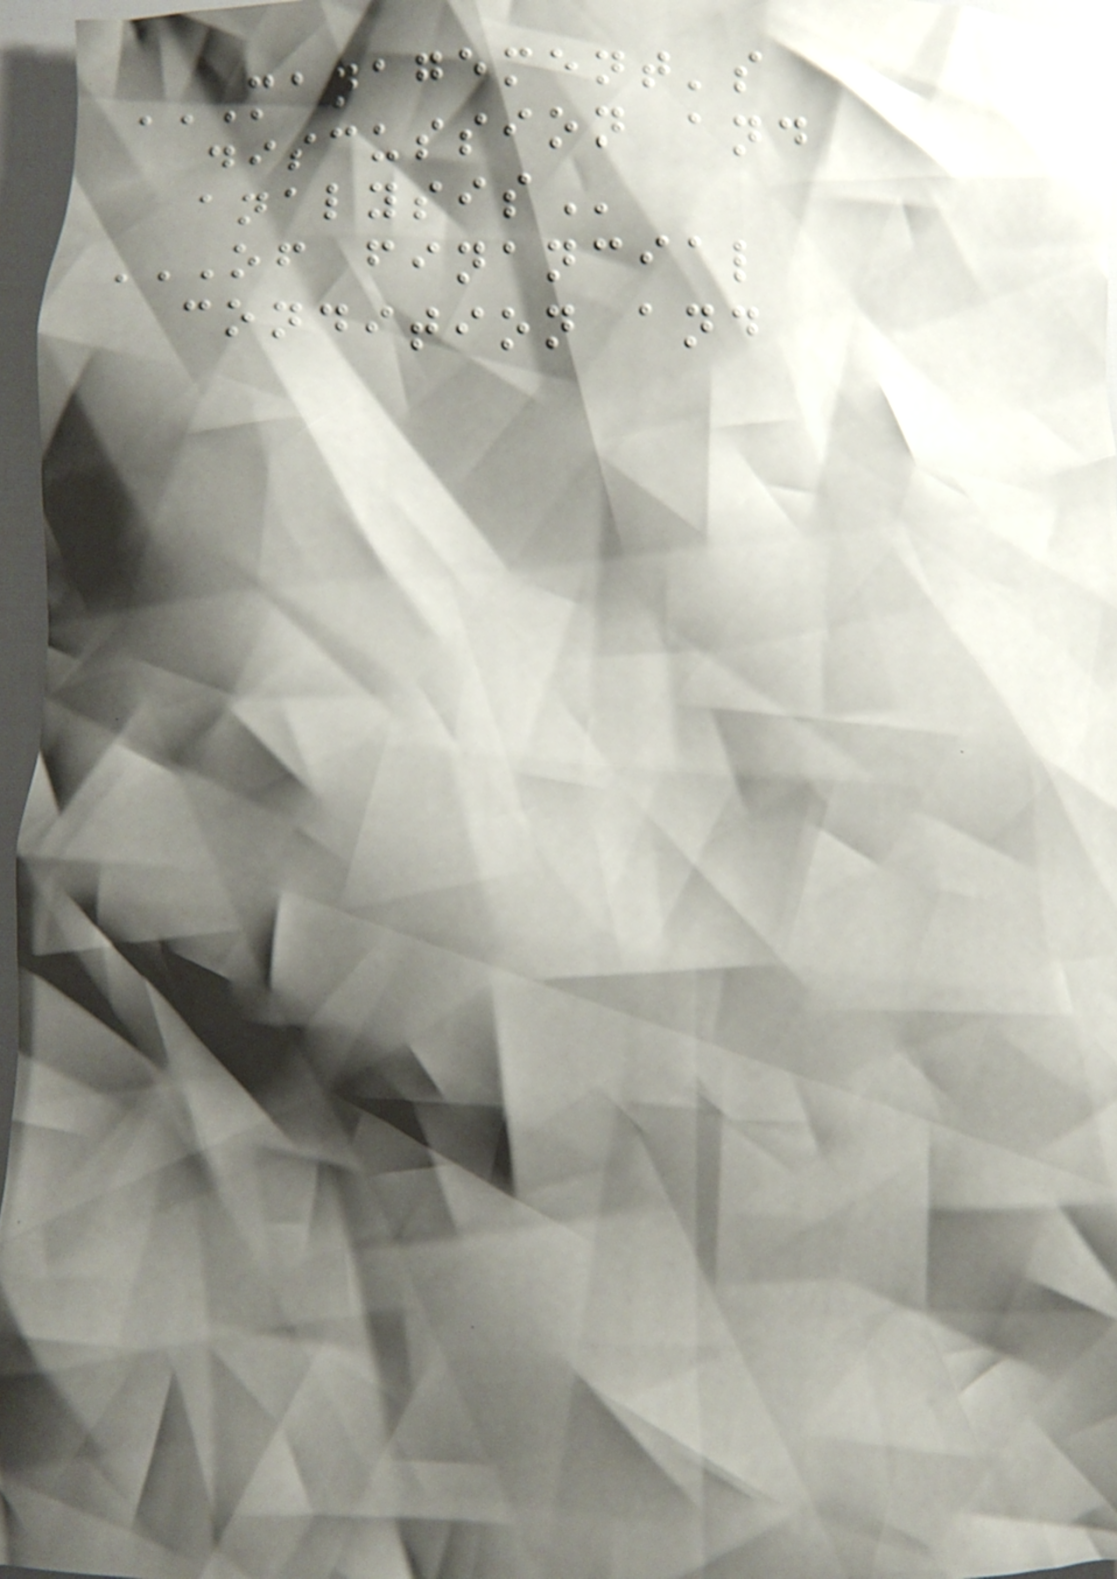MANAGEMENT'S
DISCUSSION AND
ANALYSIS
OF FINANCIAL
CONDITION AND
